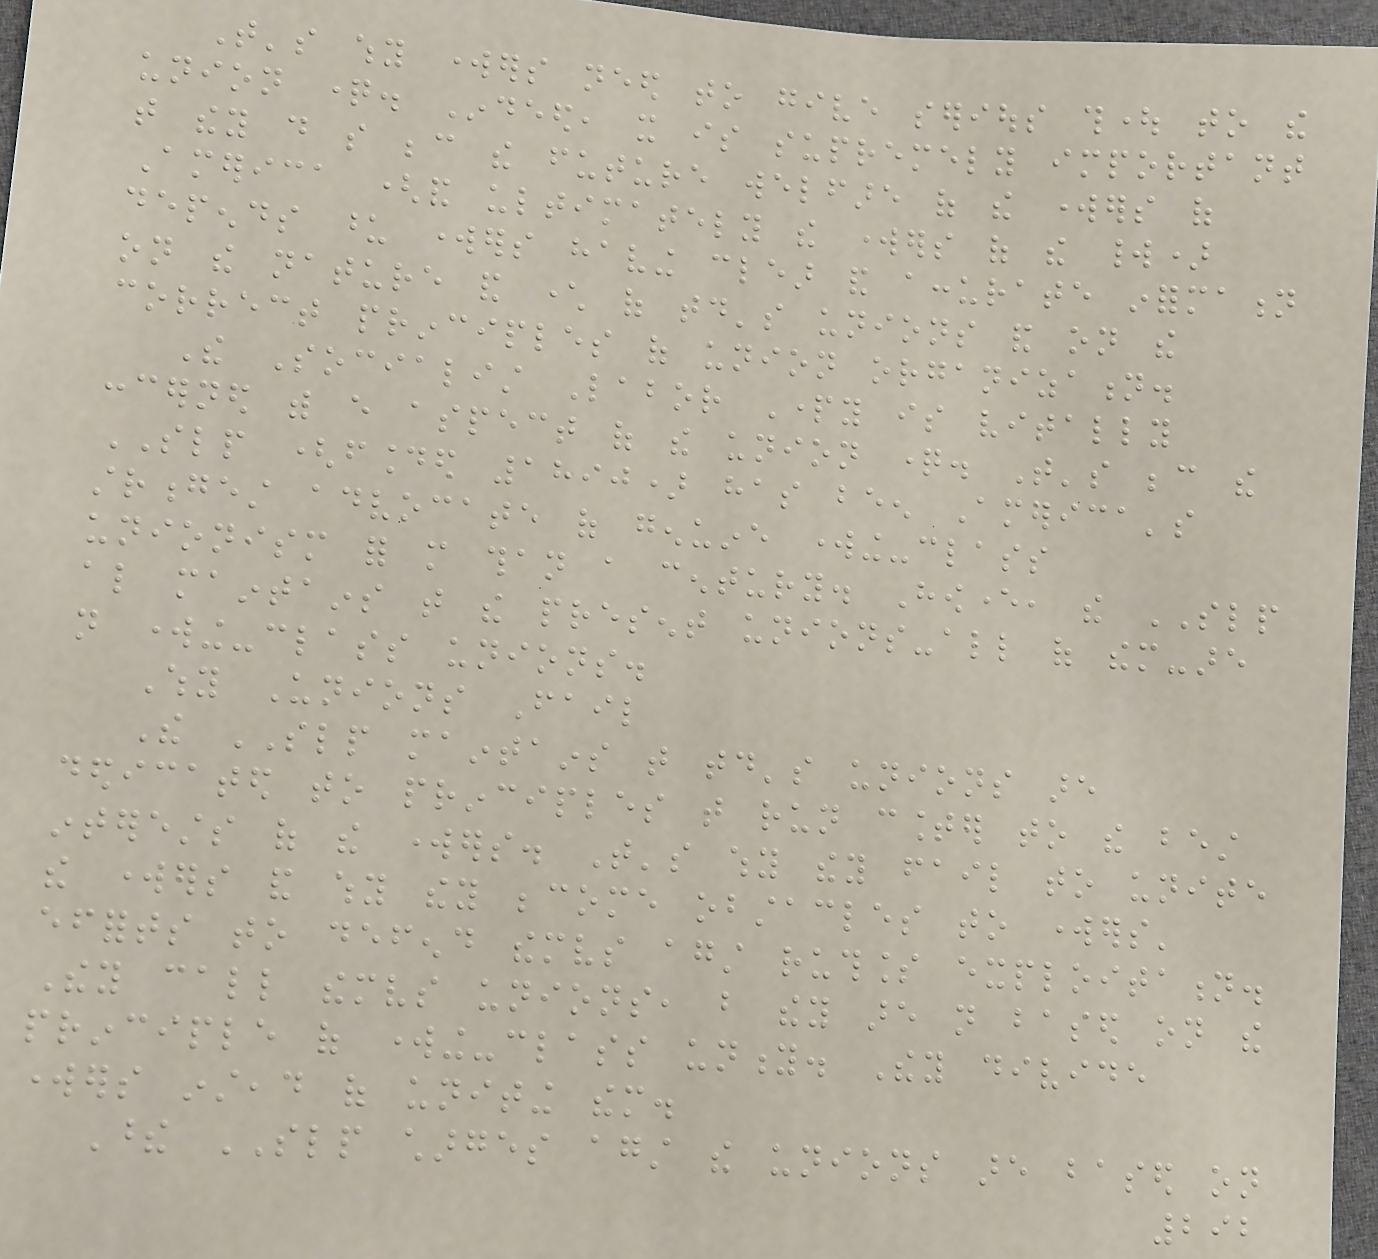That's why workers need to give serious thought to the
union question. Indeed, it is supremely important
that they do so because the future welfare of the workers of
America (and ultimately the workers of the world)
depends upon workers having clear and accurate information
on the nature and character of today's unions and on the
correct principles of union organization.
The Socialist Labor Party is vitally
concerned with every aspect of the union question. That's because the
SLP (founded 1890) has been America's
strongest advocate of genuine working-class
unionism for more than a century. However, the SLP
also maintains that the present unions-all of them-are
not working-class unions.
Why Unions Fail
The SLP maintains that today's unions are
dedicated to principles that run counter to the best
interests of the workers. That's why they fail to unite
the workers and why they become obstacles to workers'
efforts to defend themselves against ruthless exploitation.
They call themselves unions, but they are not based on the
principle of working-class unity. They divide
workers instead of uniting them.
These SLP charges against the unions are based on
292
